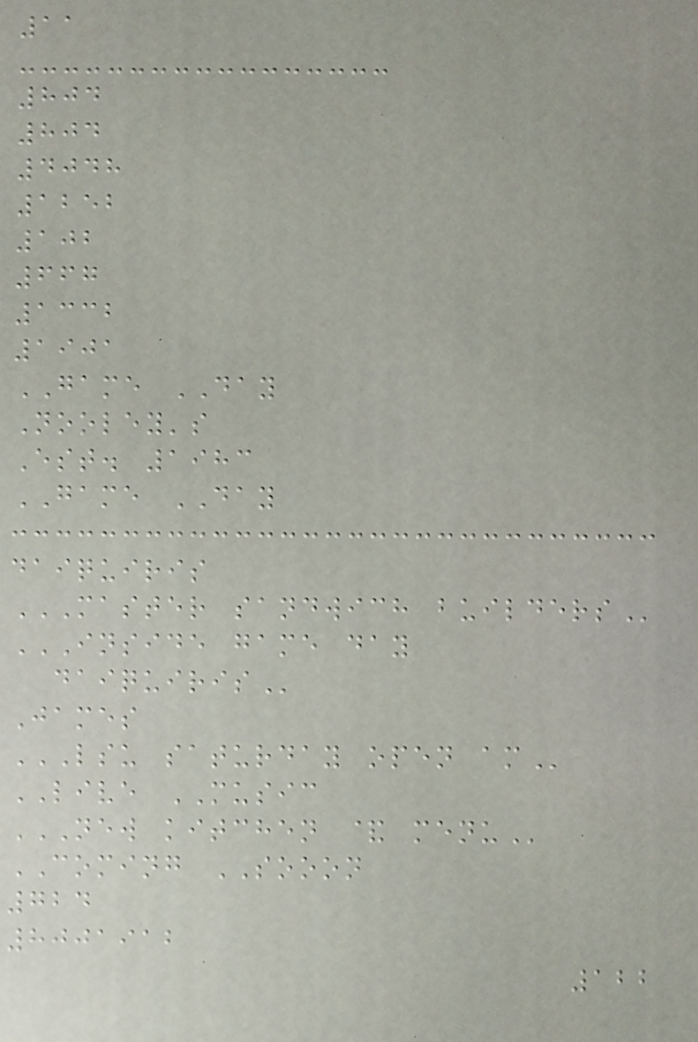11
804
804
4048
1252
102
667
1332
1901
GAME DAY
Nooley's
Est. 1983
GAME DAY
daiquiris
MASTER SANDWICH BUILDERS
INSIDE GAME DAY
DAIQUIRIS
James
LSU SATURDAY OPEN AM
LIVE MUSIC
NEW KITCHEN & MENU
COMING SOOON
724
8001912
122
